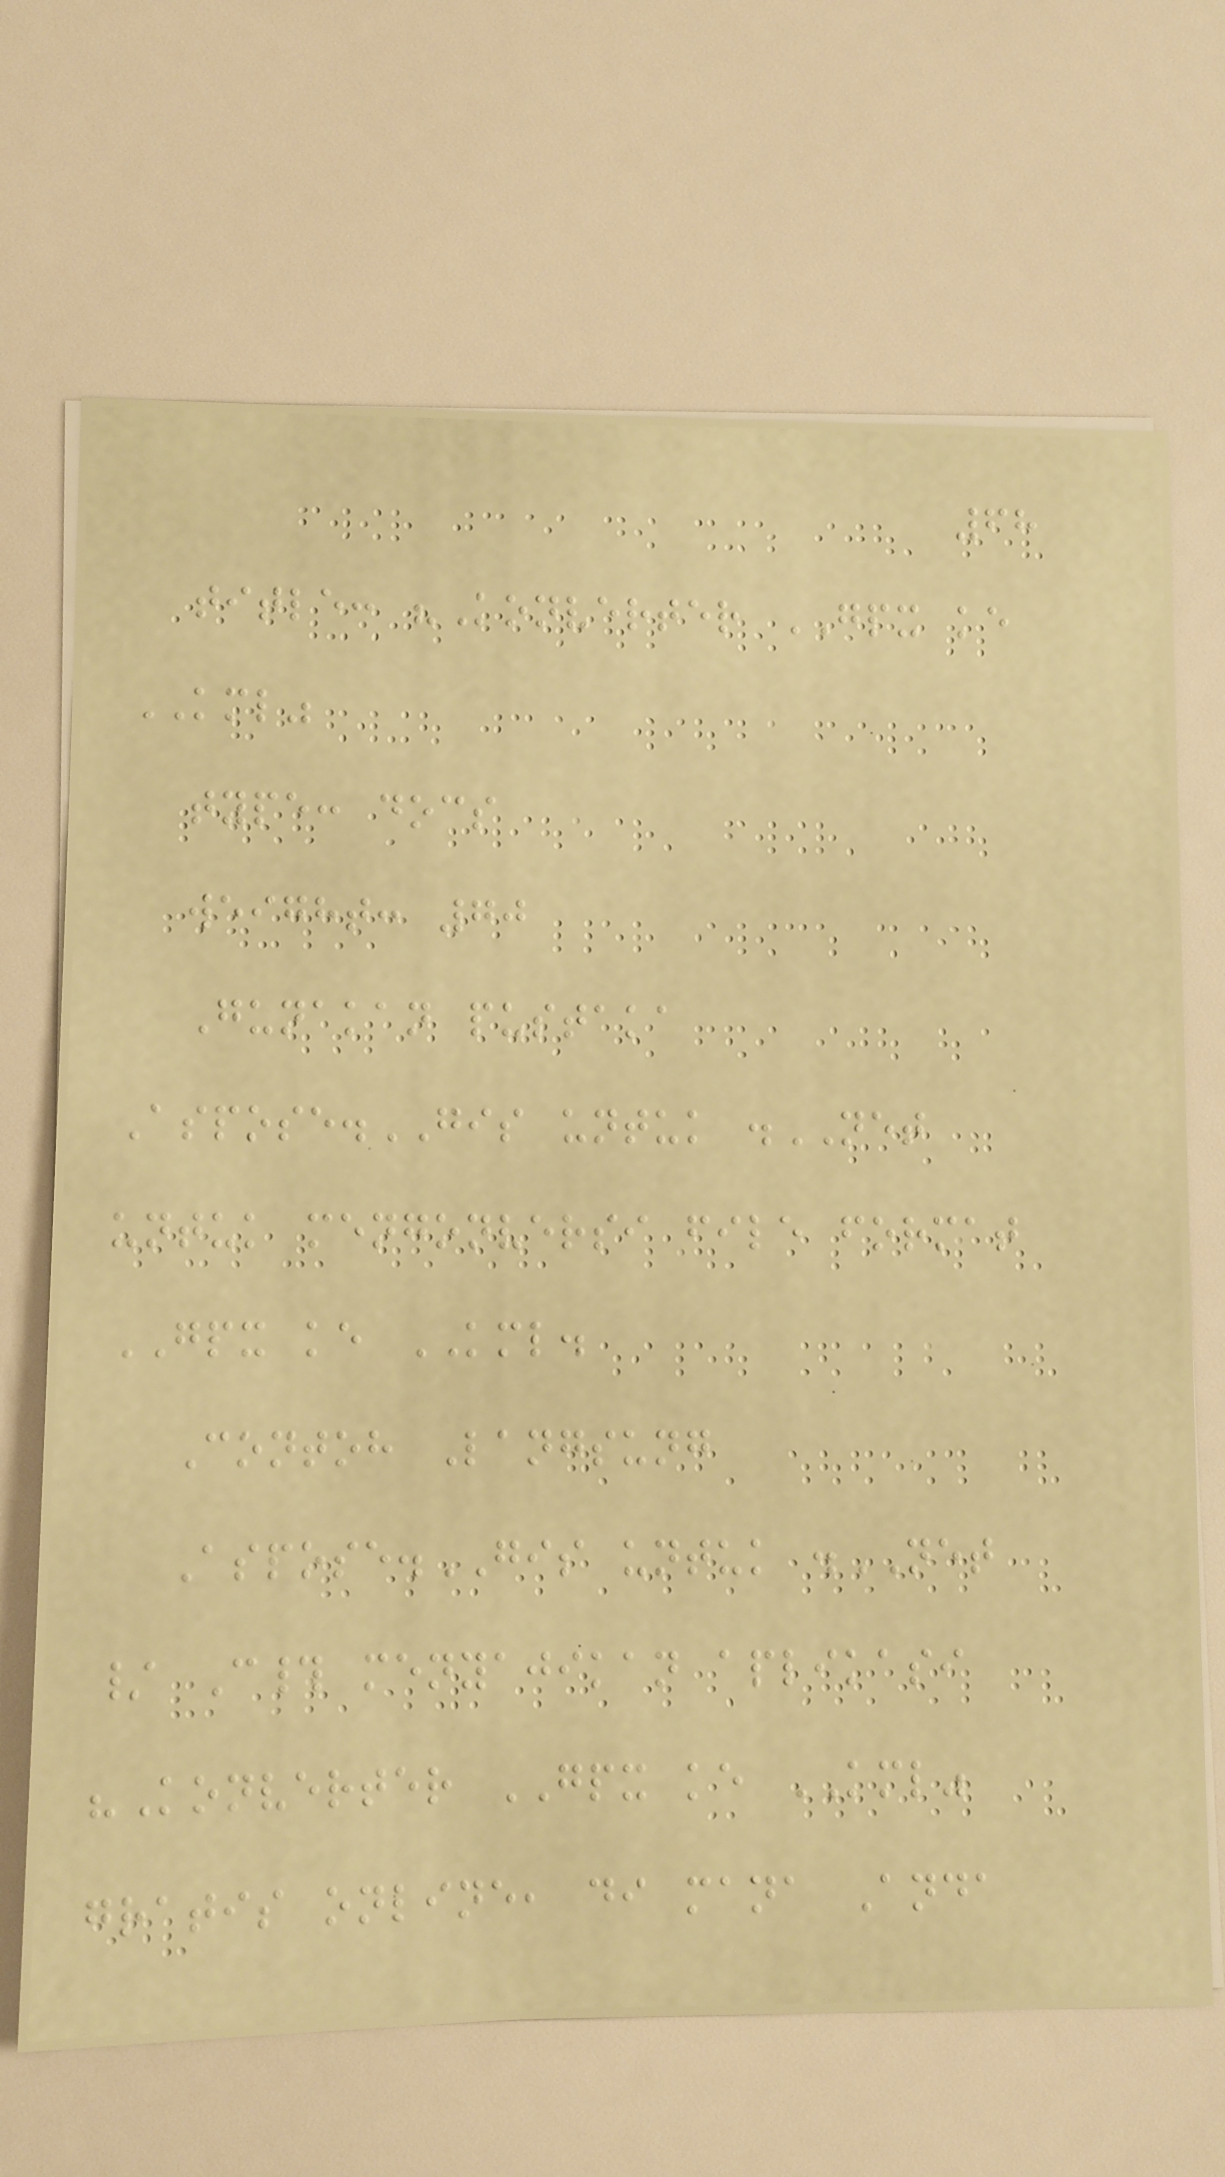68
title: "Konverter GPX ke
KML"
type: docs
weight: 70
Gunakan pustaka
Aspose.GIS untuk .NET
untuk mengonversi file format
GPX ke KML.
Contoh Langsung
Aspose.GIS untuk .NET
/ C# menyajikan aplikasi
"Konverter GPX ke KML"
gratis online, di mana Anda
